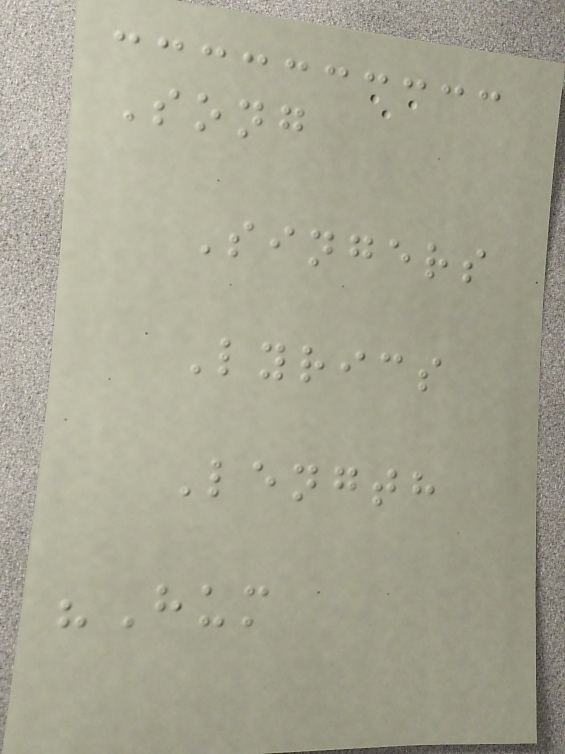Song
Singers
Lyrics
Length
"Hum
